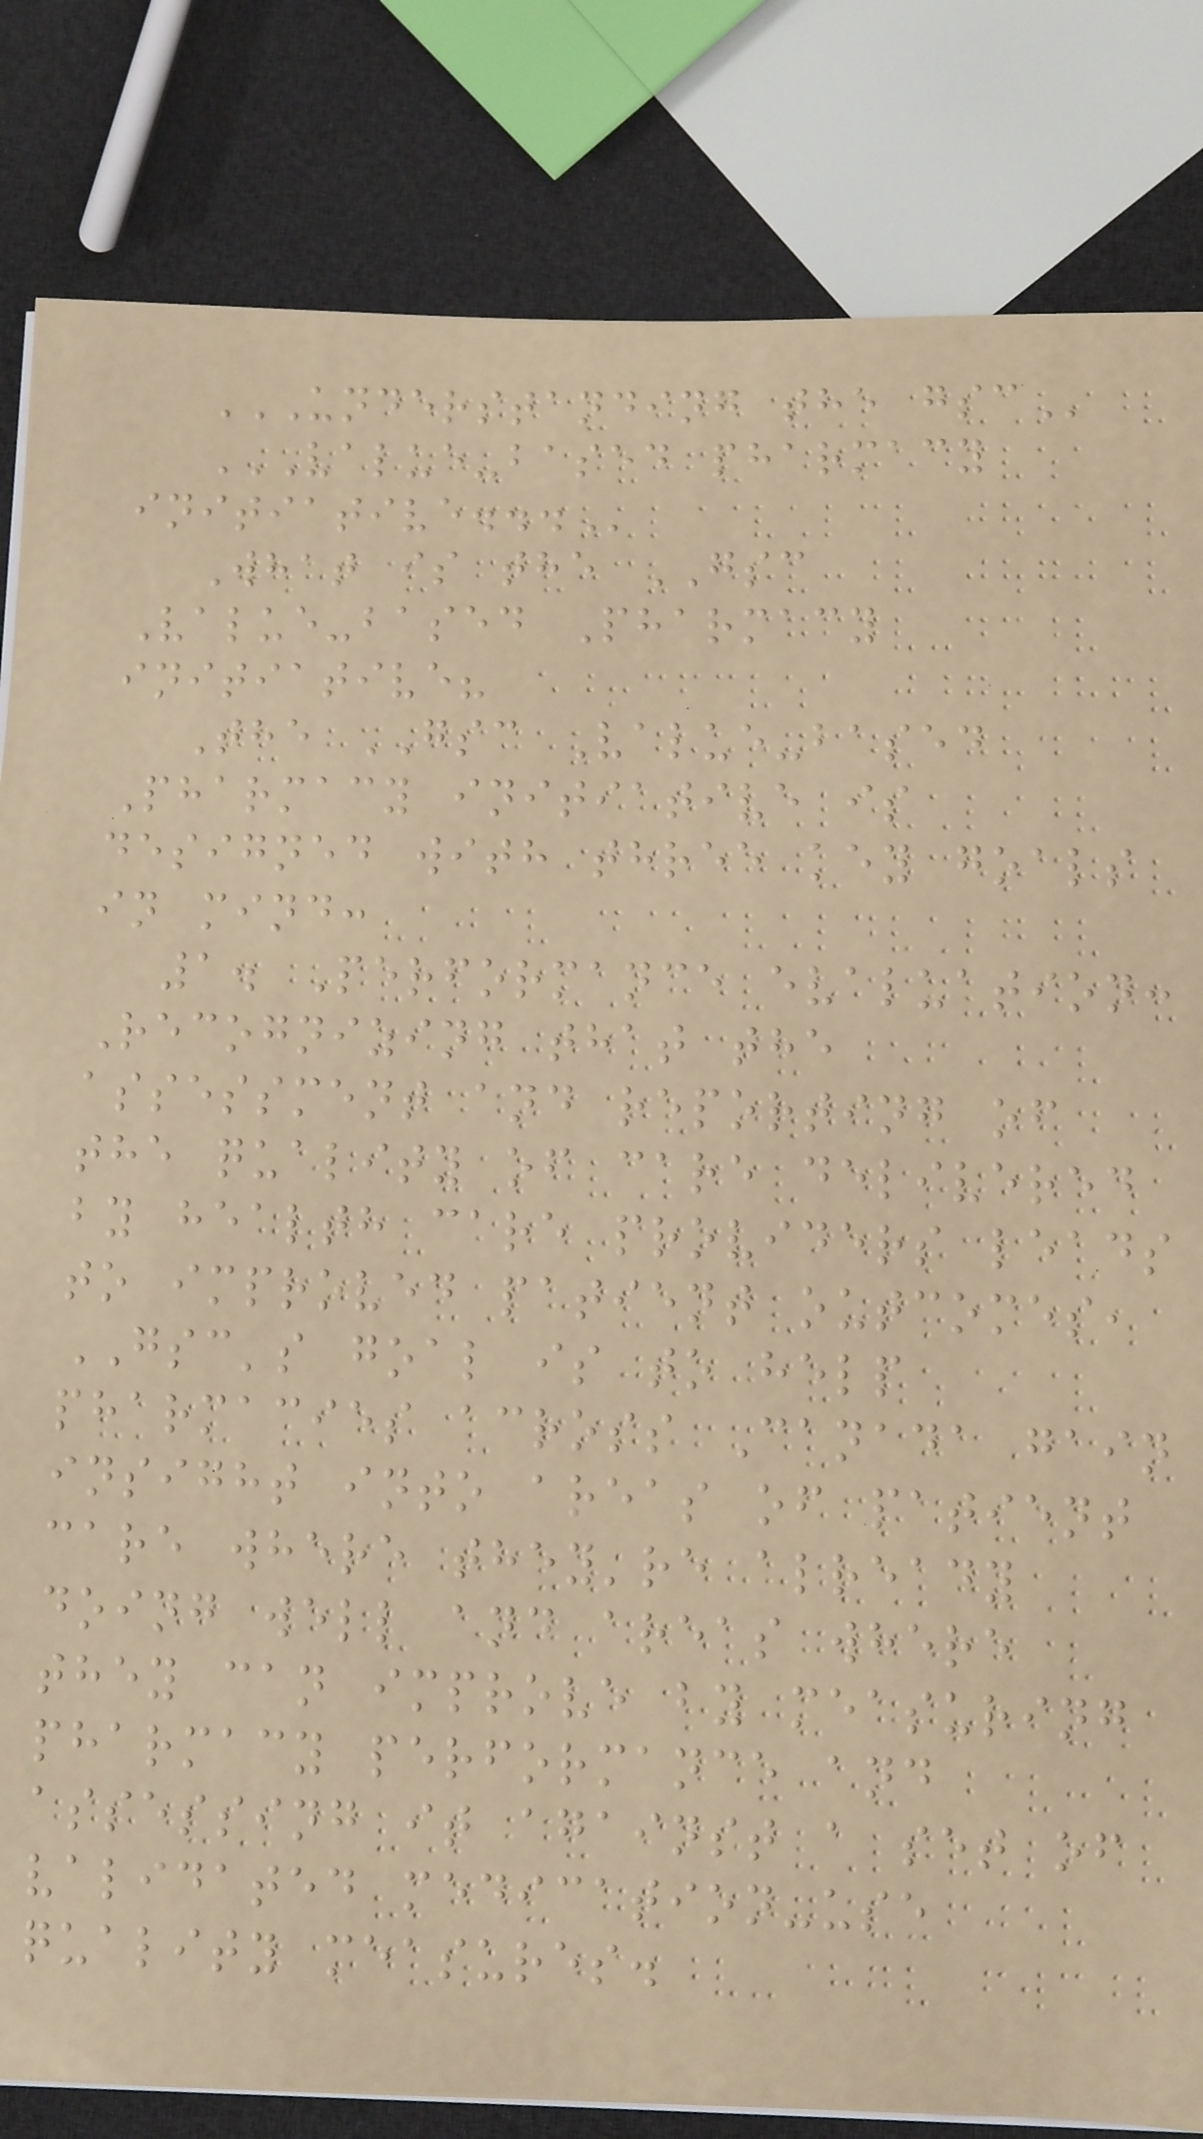UNDERSTANDING THE GSC
VALUE-BASED PHARMACY
INITIATIVE...
What is the GSC
Value-based Pharmacy
initiative?
The GSC Value-based
Pharmacy initiative is
designed with three key goals
in mind:
1. Performance evaluation:
Recognizing that the
assessment and reporting of
the quality of care delivered
by health care providers leads
to improved patient outcomes,
GSC's goal is to help
pharmacies across Canada gain
insight into areas of patient
care where they're already
doing well and areas where
they can improve by measuring
pharmacy performance and
assessing it against a set of
validated medication-use
quality measures.
